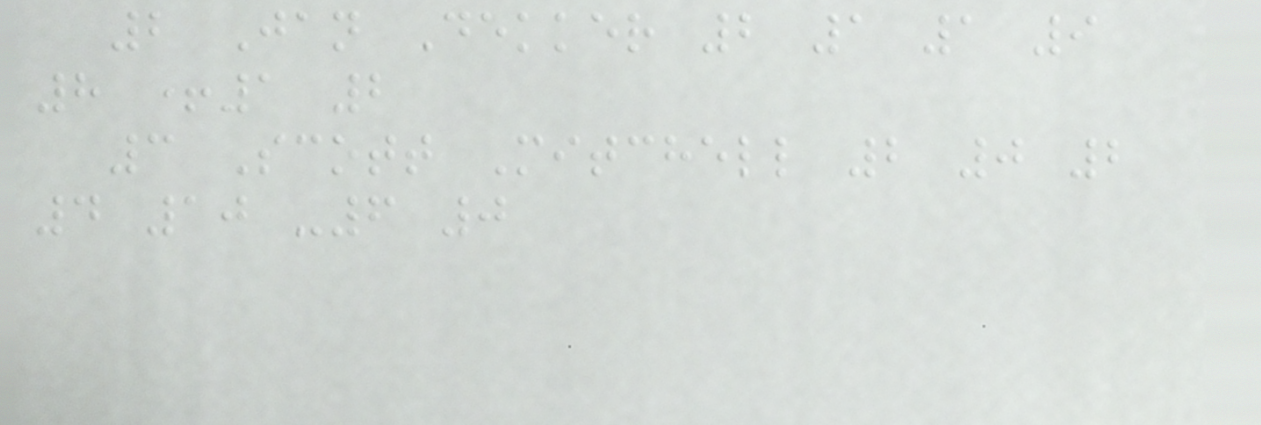2 Jan Dekker 2 1 1 9
8 +1 2
3 Scott Mitchell 2 0 2
4 10 -6 0
